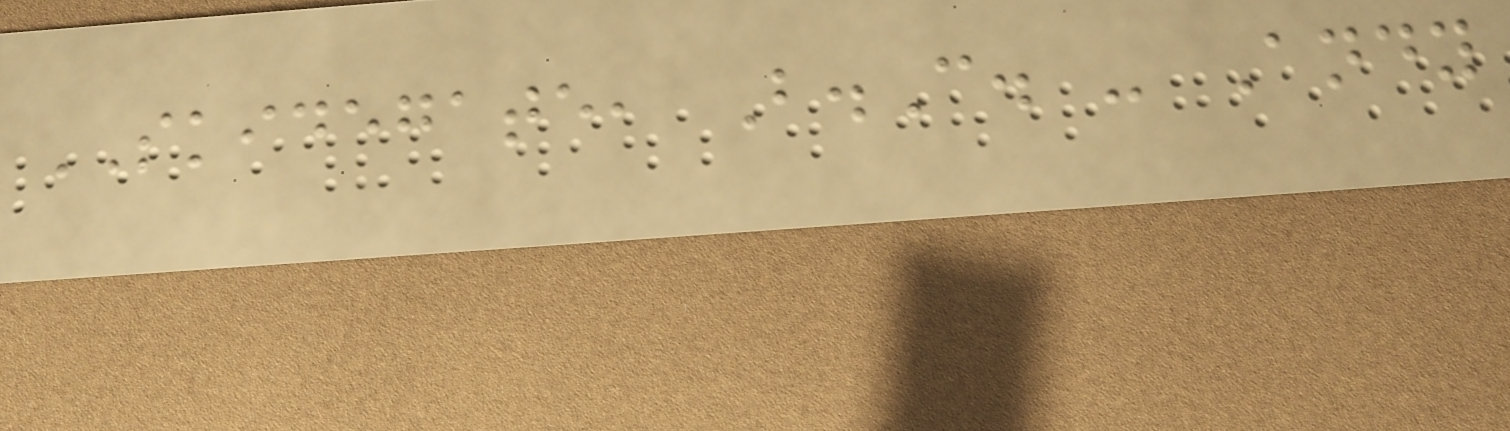SKIDEGATE, B.C. - Andy
